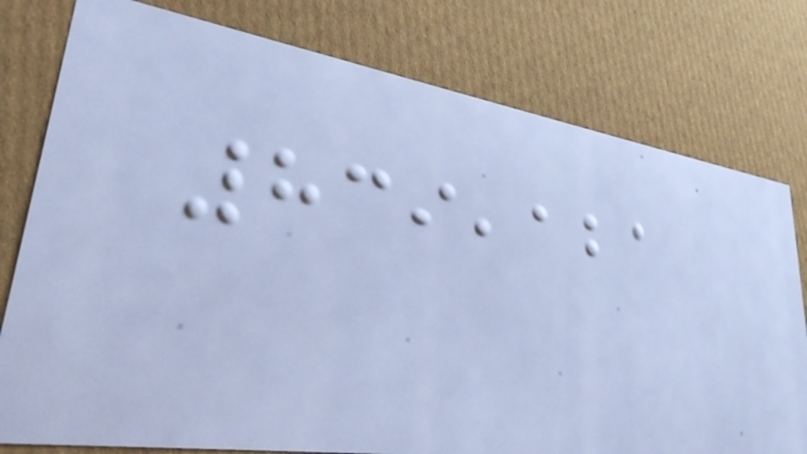839,121
